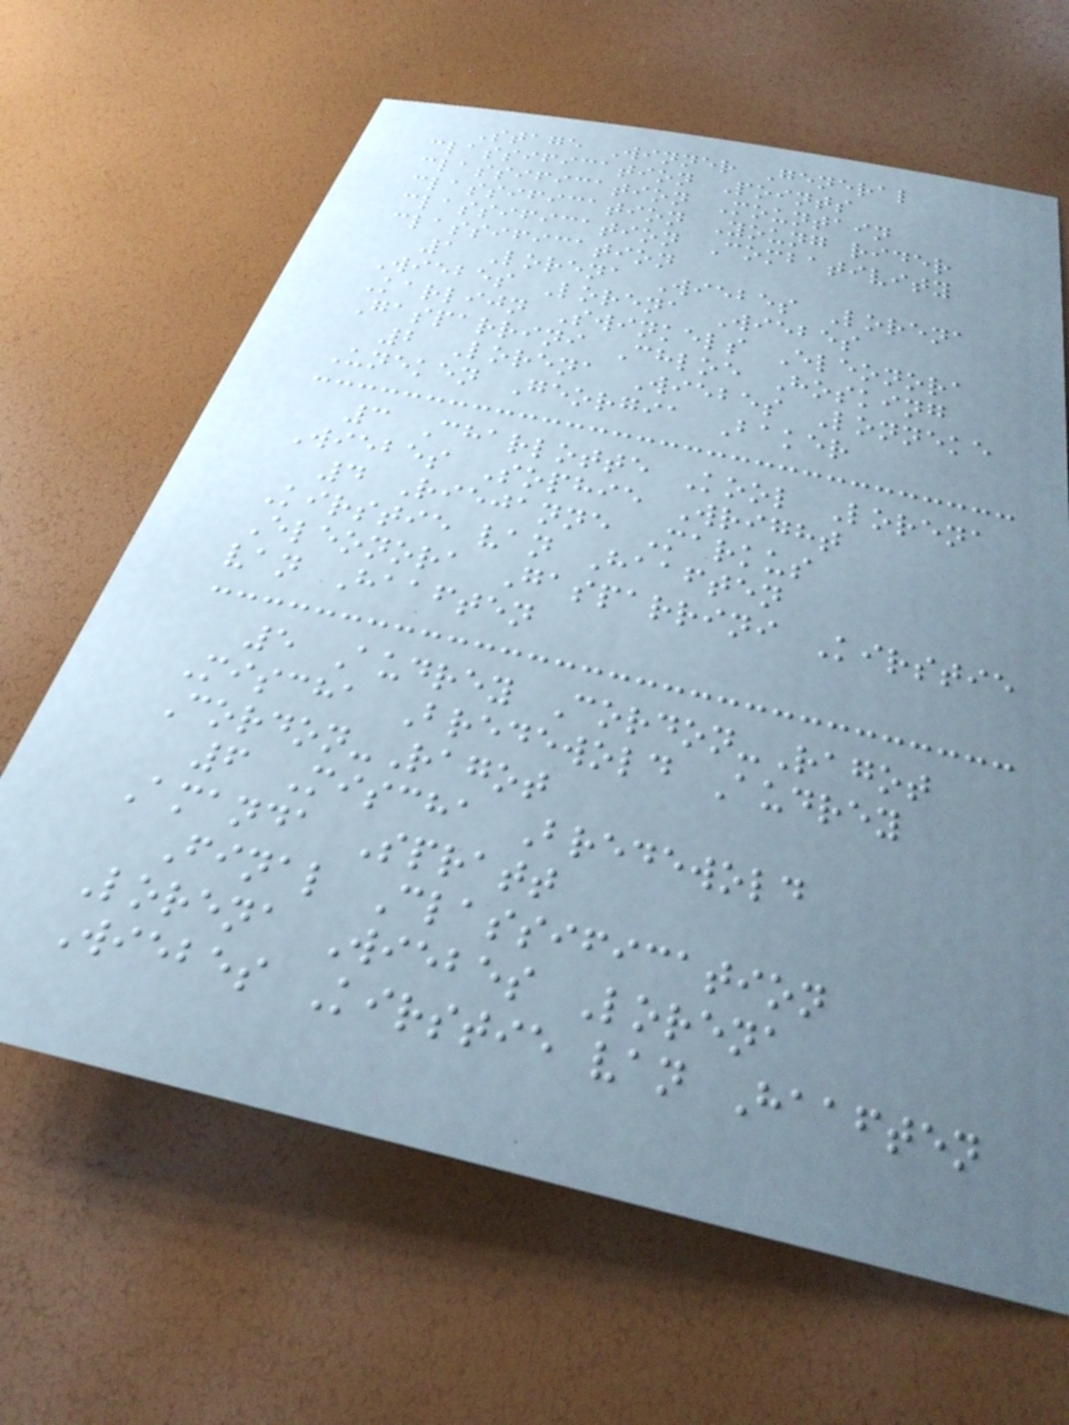Stage Winner General
classification Points
classification Mountain
classification Young rider
classification Combativity
classification
1 Lorena Wiebes Lorena
Wiebes Lorena Wiebes
Karlijn Swinkels Eleonora
Gasparrini Chloe Hosking
2 Lorena Wiebes Lonneke
Uneken Georgia Baker
3 Charlotte Kool Lorena
Wiebes Sophie Wright
4 Riejanne Markus
Kirstie van Haaften
Eleonora Gasparrini Kirstie
van Haaften
5 Audrey Cordon-Ragot
Mischa Bredewold Audrey
Cordon-Ragot
6 Mischa Bredewold
Amanda Spratt
Final Classification
Lorena Wiebes Lorena
Wiebes Kirstie van Haaften
